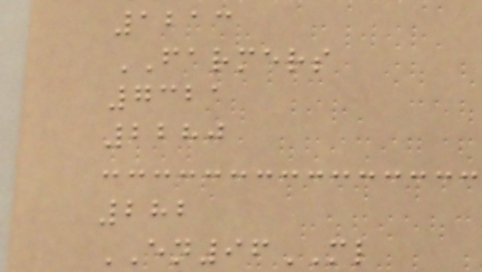1213
FARMERS
7321
2280
282
EN96ML
